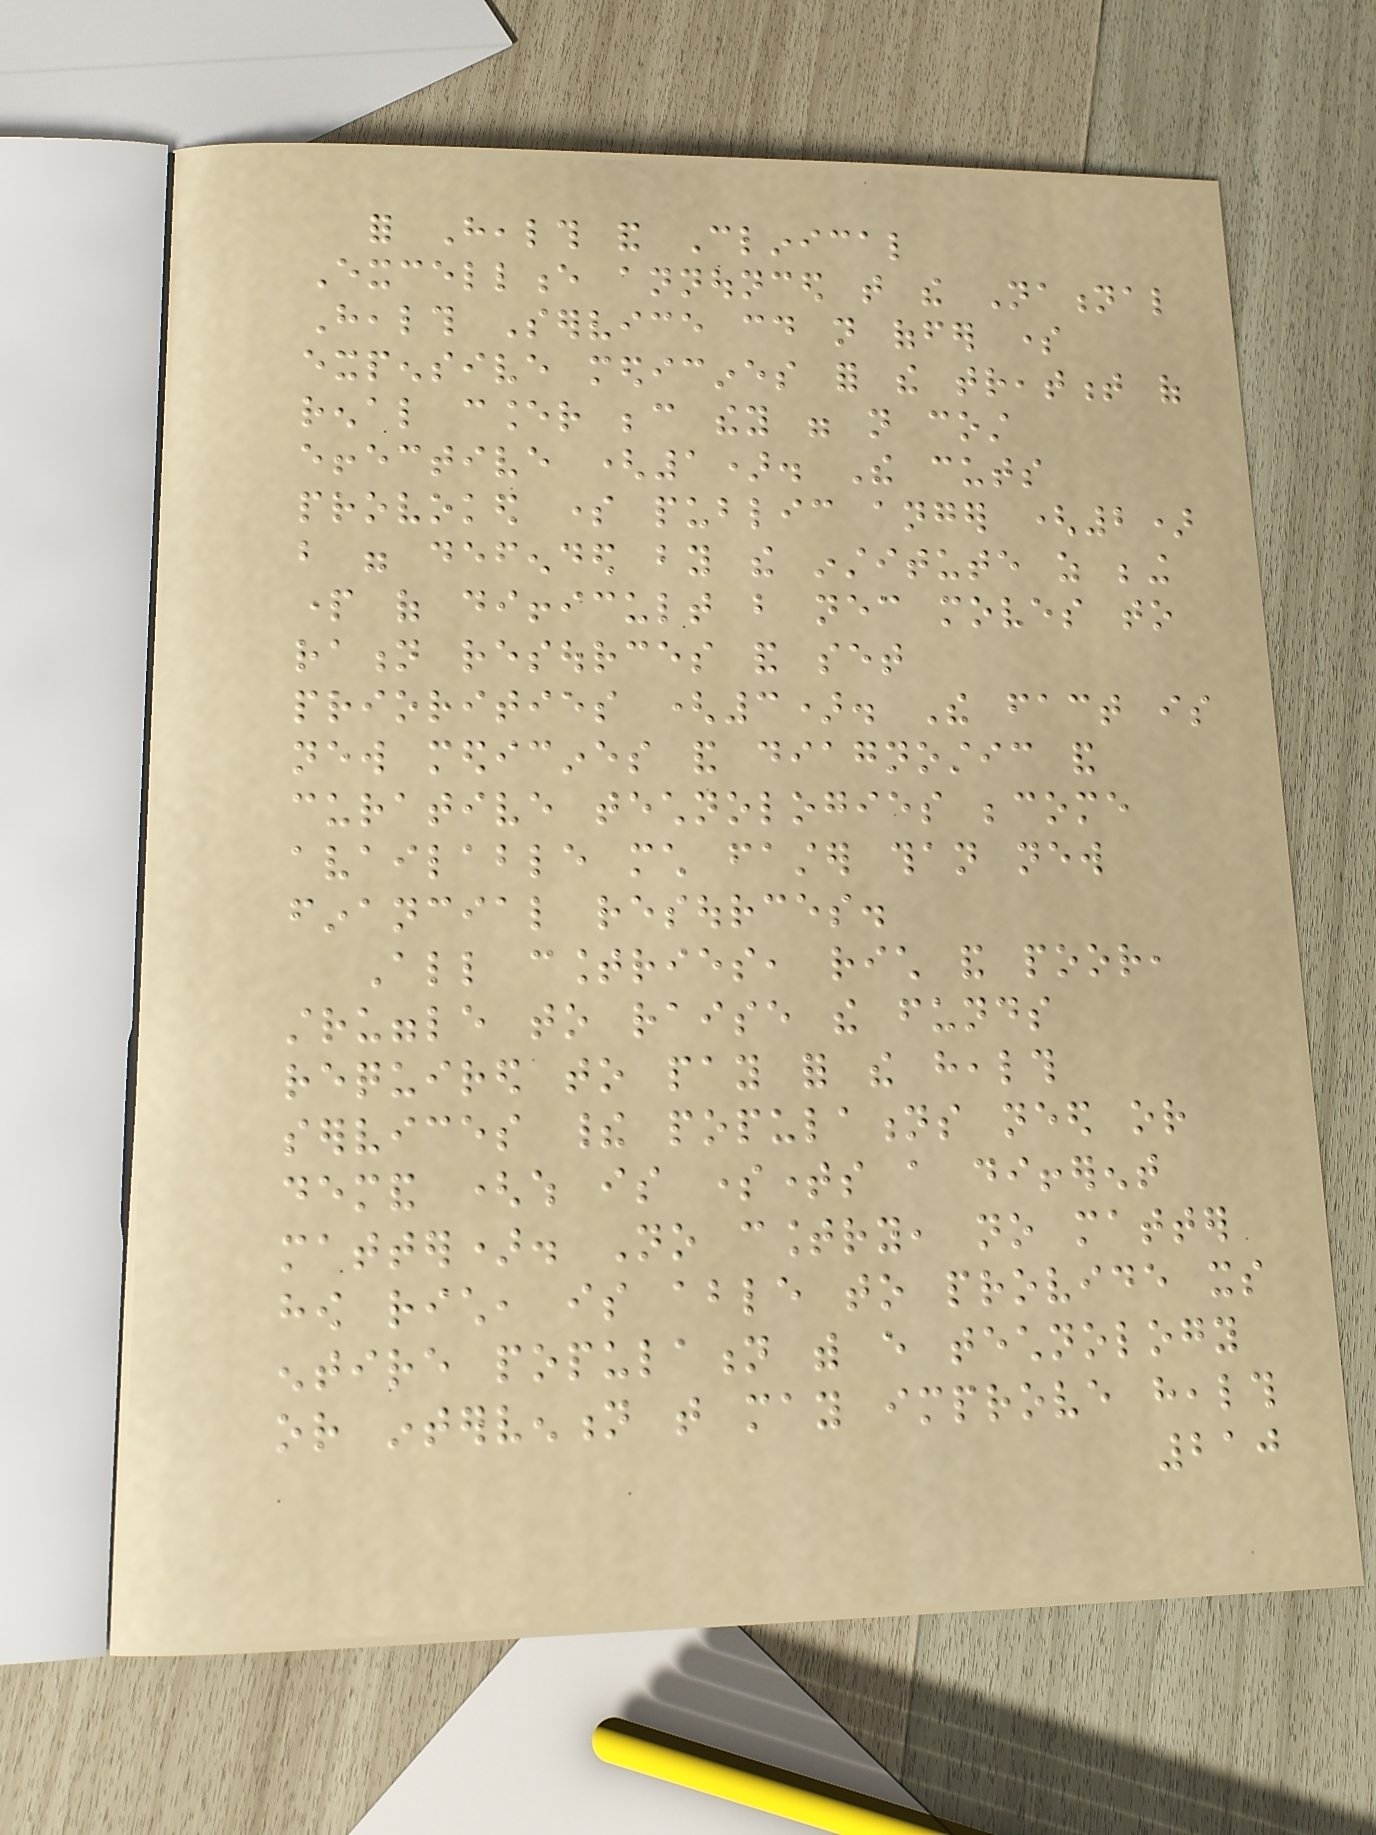for Health and Clinical
Excellence announced that the National
Health Service could not offer some
expensive medicines for the treatment of
renal cancer because they were not cost
effective (1). The cuts
provoked some public anger (2)
but were defended by the institute as being
part of difficult but necessary moves to
ration resources and set
priorities (3). The fact is
new medicines and diagnostic and
curative technologies become
available much faster than new
financial resources.
All countries, rich and poor,
struggle to raise the funds
required to pay for the health
services their populations need or
demand (which is sometimes a different
matter). No country, no matter
how rich, is able to provide its
entire population with every technology
or intervention that may improve health
210
